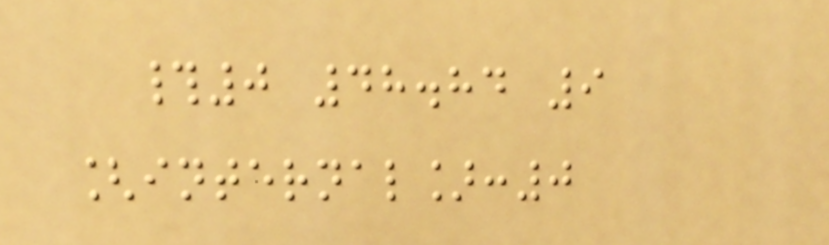#0 48.84 9
[internal]:0
